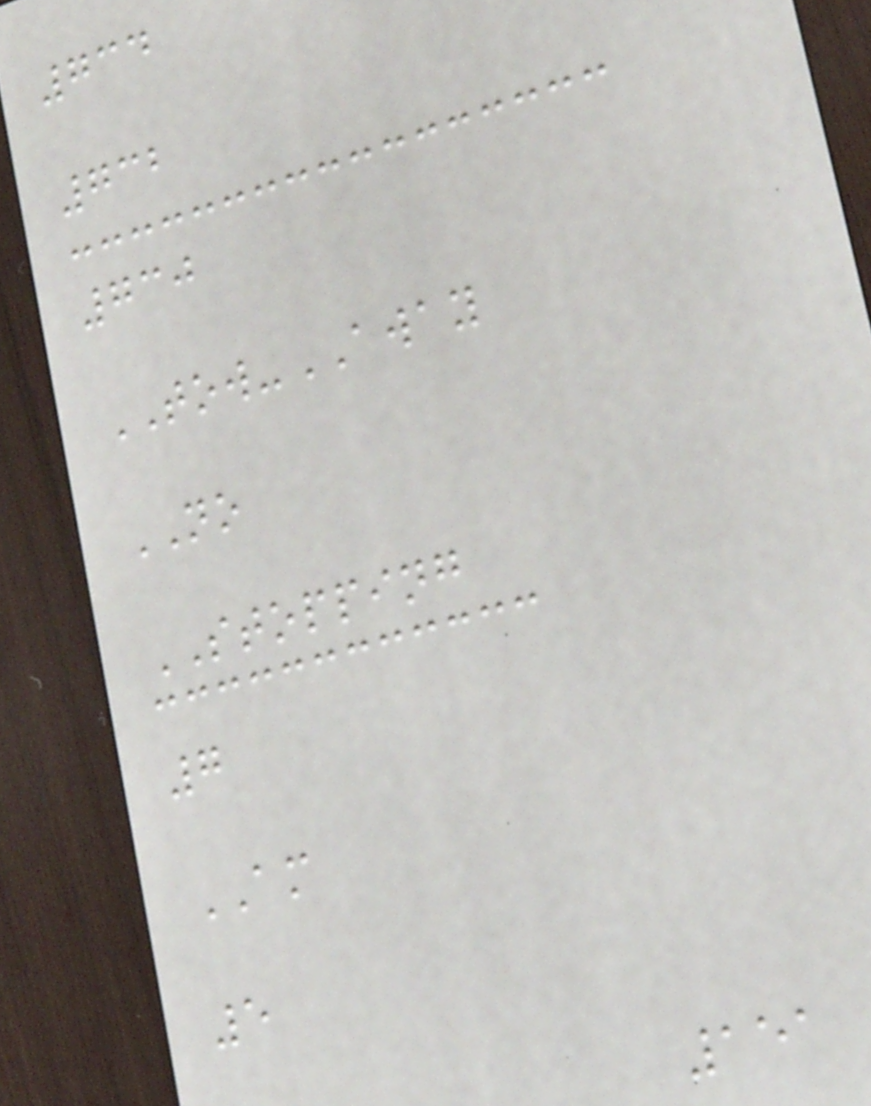734
732
730
TOW-AWAY
NO
STOPPING
7
AM
5
151
